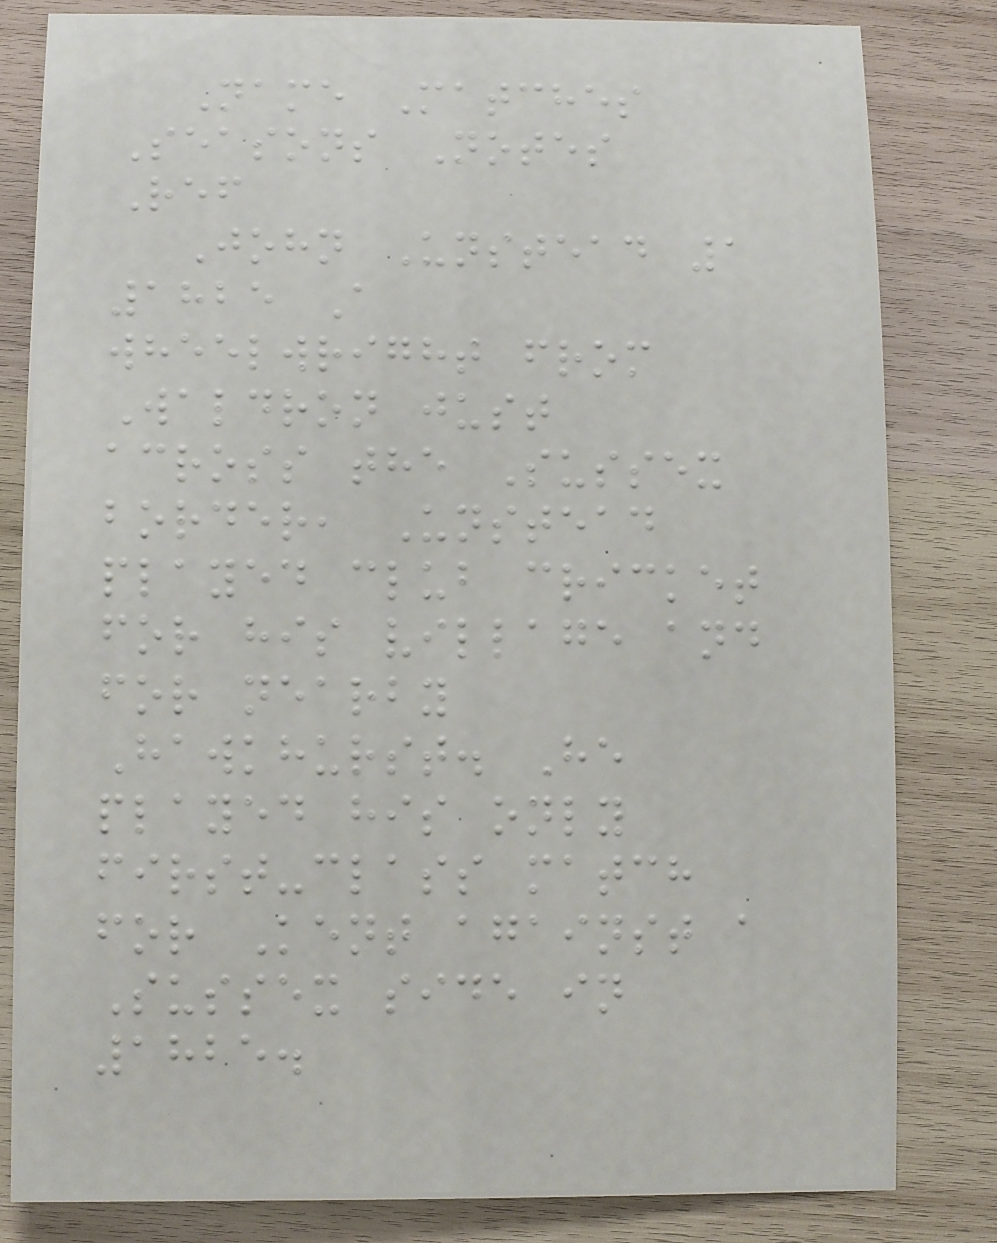Name Matches
Seasons Notes
Ref
John Unstead 1
1825 A
wheelwright from
Waldron just
across the Sussex
border, Unstead
played club cricket
for his village and
for nearby
Hawkhurst. He
played his only
first-class match
for Kent against a
Sussex side in
1825.
